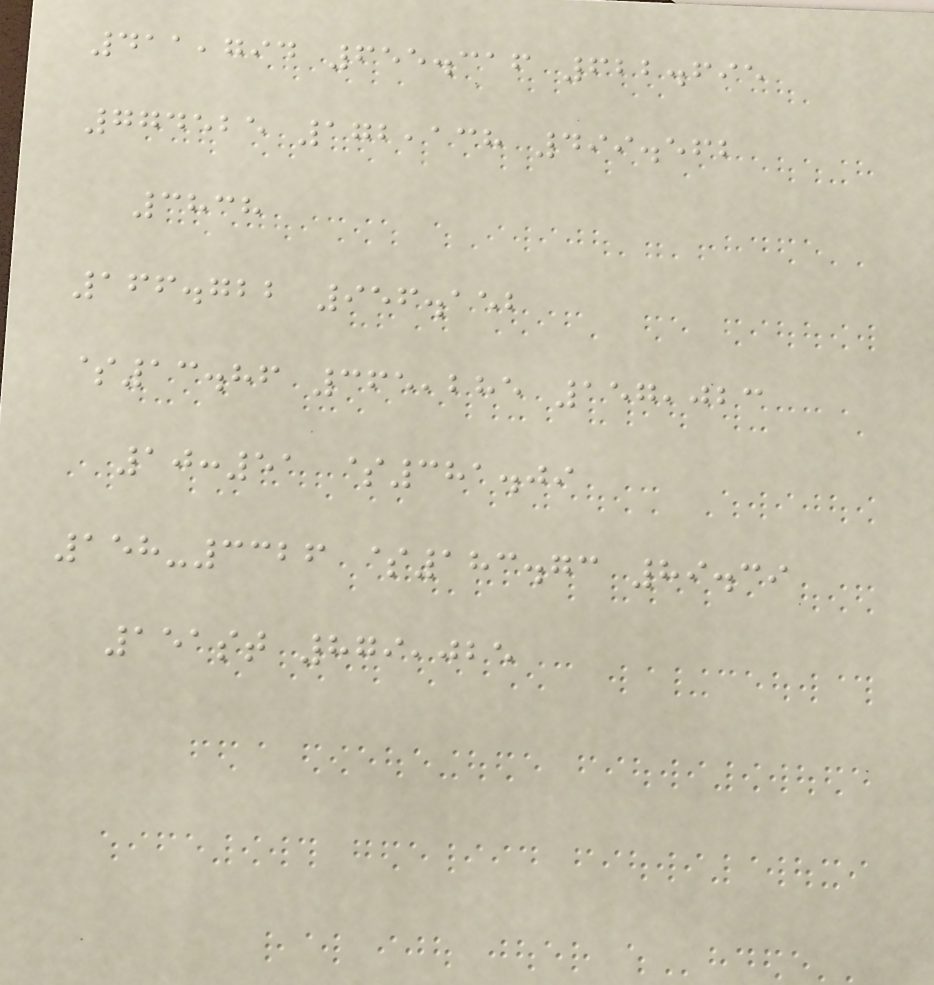411,794 655.316 622.695
774525 172,138 499.562
3838
166.722 956.152
$13.86 365,285 157,023
10:51 $381.09
158-3326 $183.73 89.39
151st 879,025
